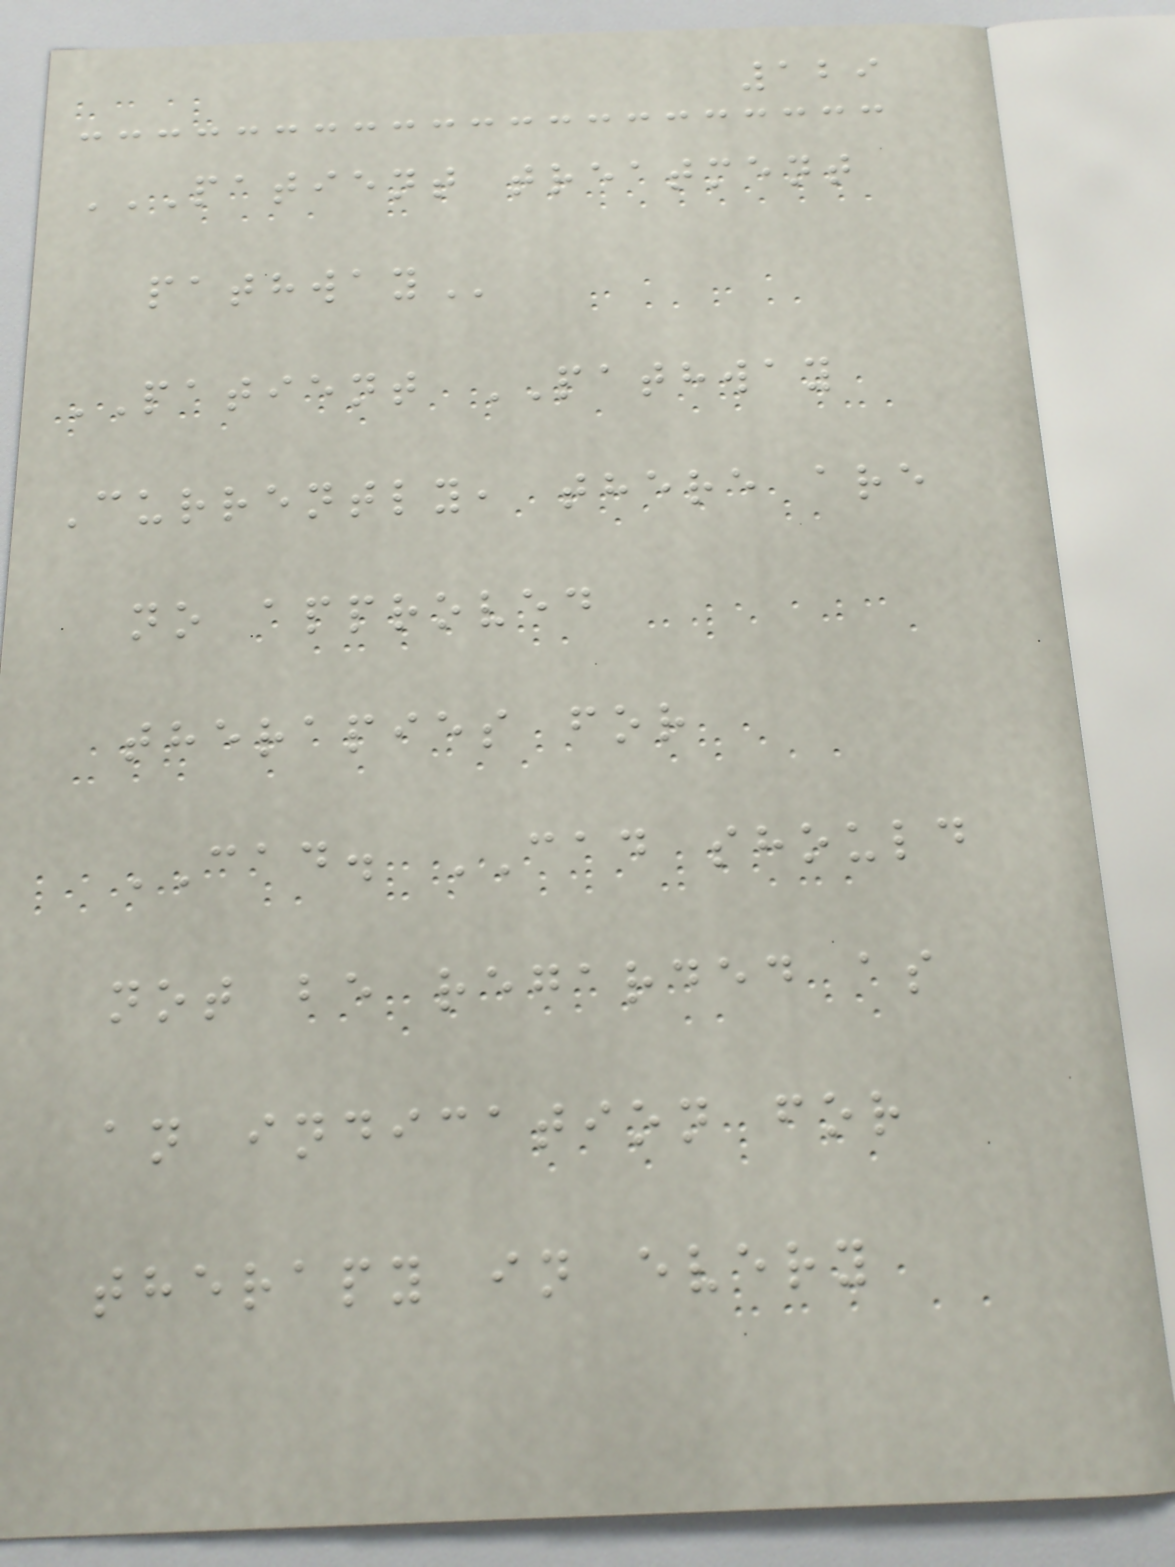129
PATIENT TREATMENT
PATHWAY
PATIENT PATHWAY
Currently, there are
no approved
therapies for
CAD. CAD should
not be regarded as
an indication for
therapy in every
